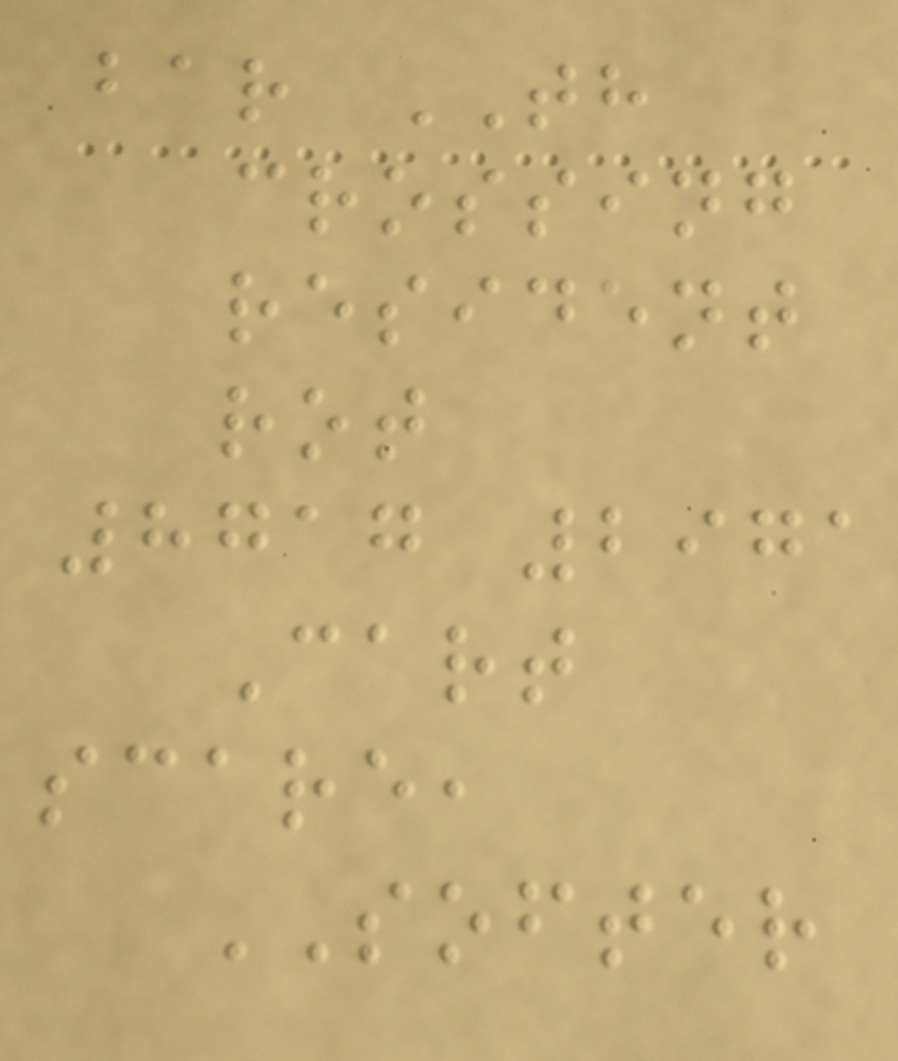bar TH
crossing
resident
rot
8717 2971
Cart
scare,
SOFTER
